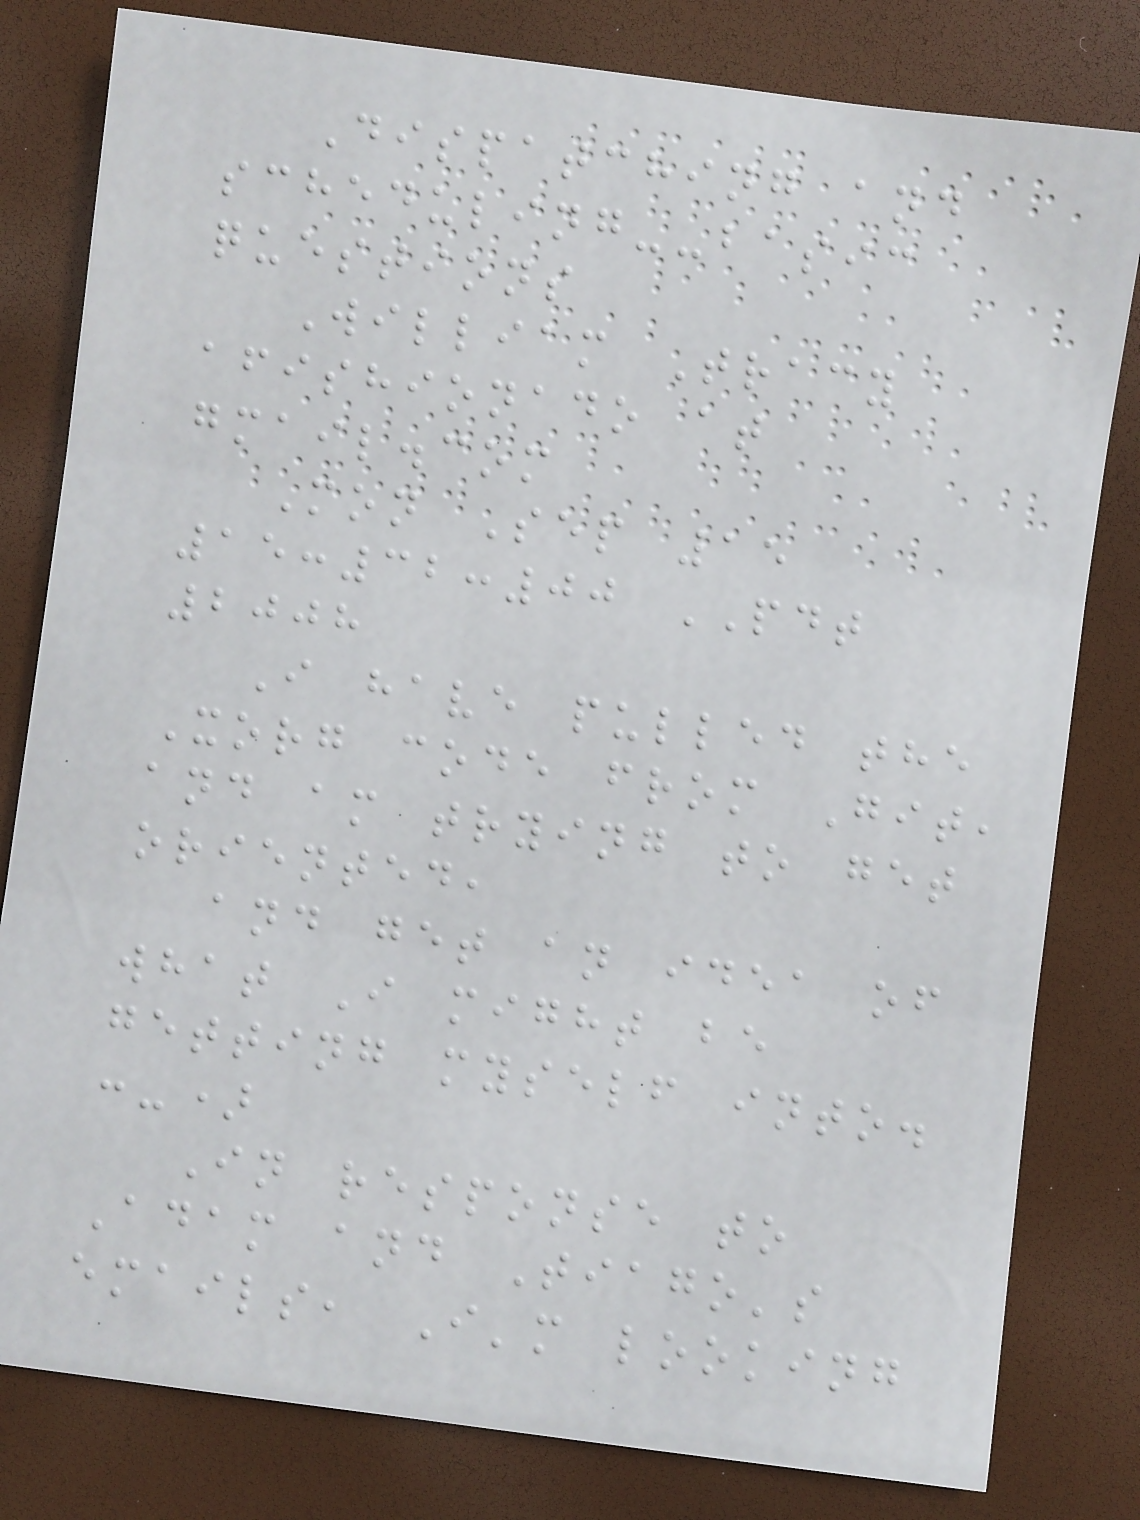Dispatching and
scheduling--basic
questions
William Tracy
afishionado at
gmail.com
Mon Sep 15
15:32:00 PDT
2008
I have pulled the
Xorg code from Git,
and am trying to get
oriented,
and get an idea of
what I might be
getting myself into.
:-)
In response to
Adam and Tiago's
emails, I'm looking
